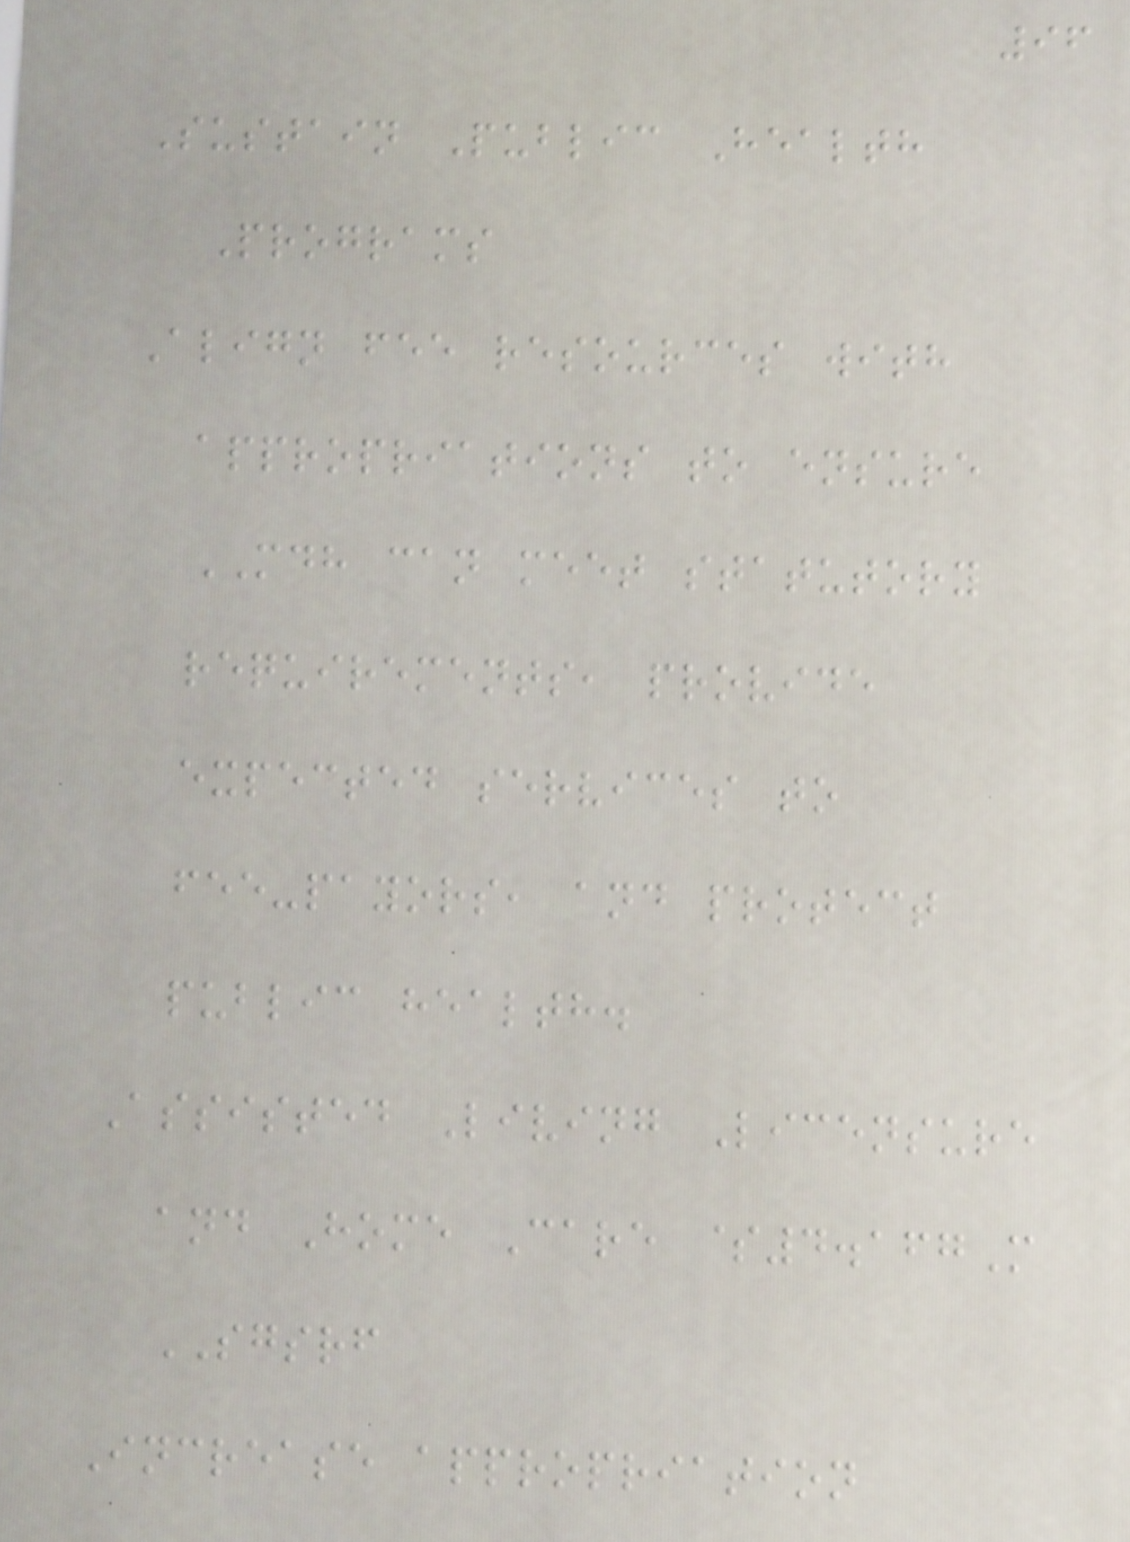96
Sustain Public Health
Programs
Align fee resources with
appropriations to ensure
MDH can meet statutory
requirements, provide
expected services to
fee-payors, and protect
public health.
Assisted Living Licensure
and Home Care $4.167M
SGSRF
Increase appropriation
